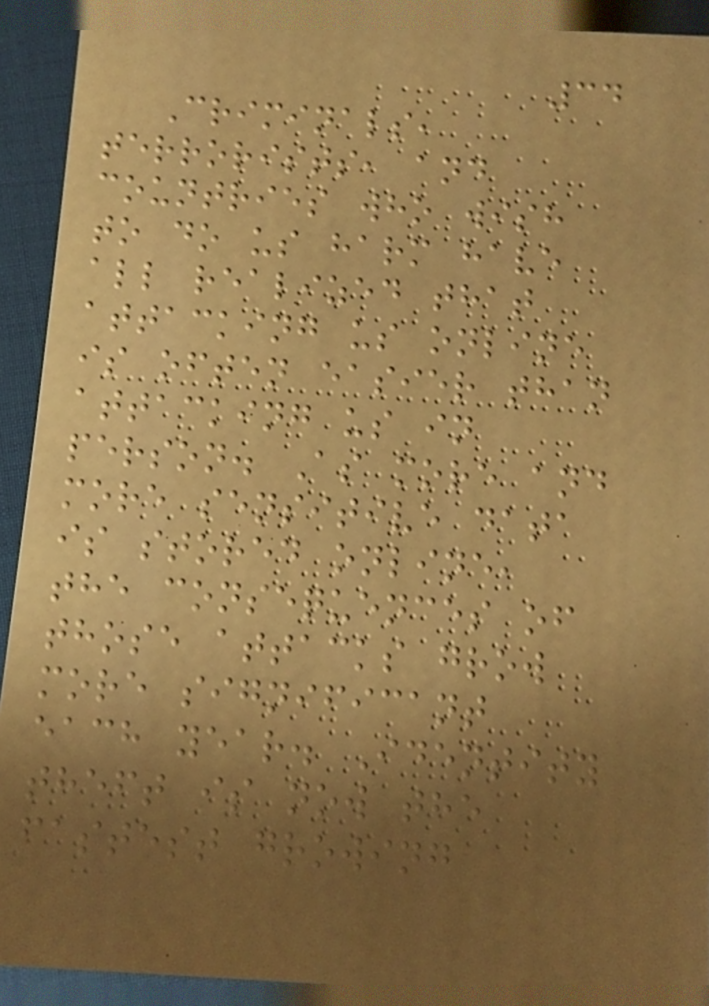34
Criminals,
terrorists, and
countries who wish
to do us harm have
all realized that
attacking us online
is often easier than
attacking us in
person. As more and
more sensitive data
is stored online,
the consequences of
those attacks grow
more significant
each year. Identity
theft is now the
fastest growing
